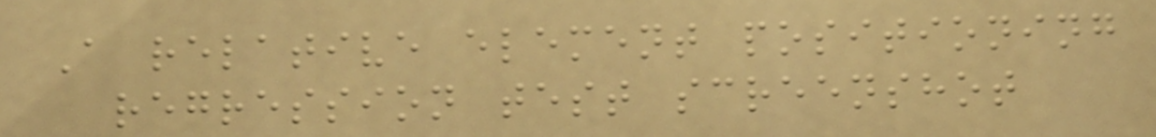A relative element positioning
regression test screenshot
